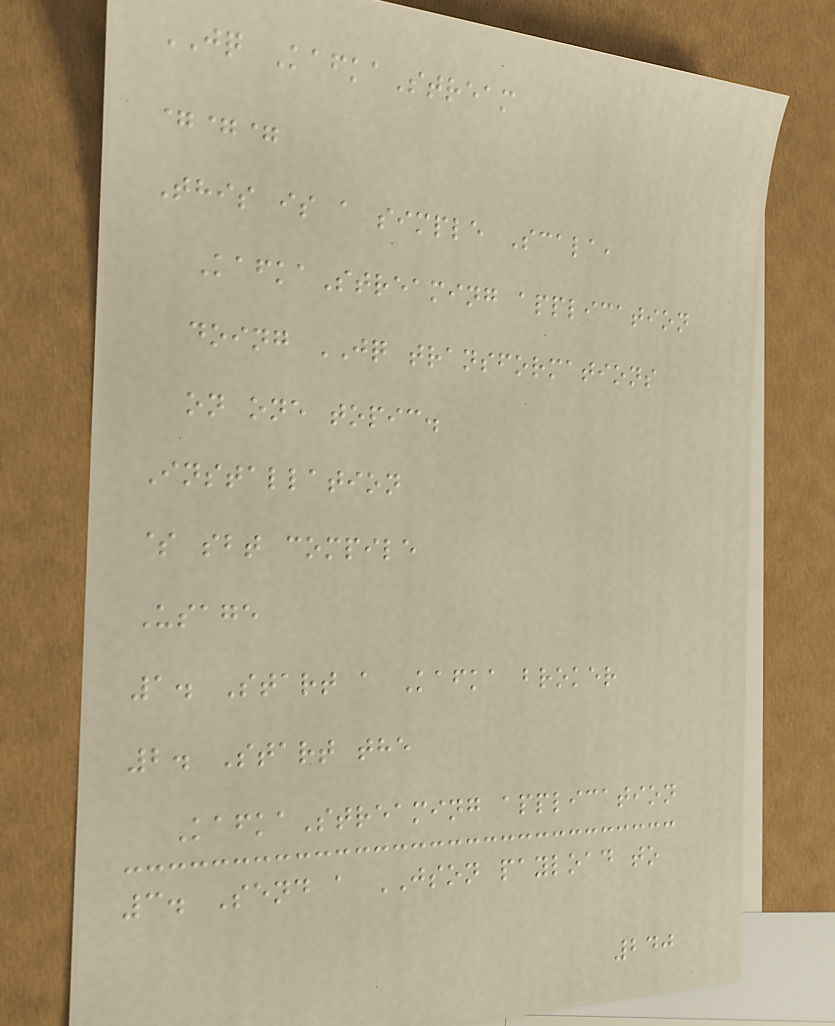JQ KafkaStream
===
This is a simple Scala,
KafkaStreaming application
doing JQ transformations
on one topic.
Installation
$ sbt compile
Usage
1. Start a Kafka broker
2. Start the
KafkaStreaming application
3. Send a JSON payload to
240
